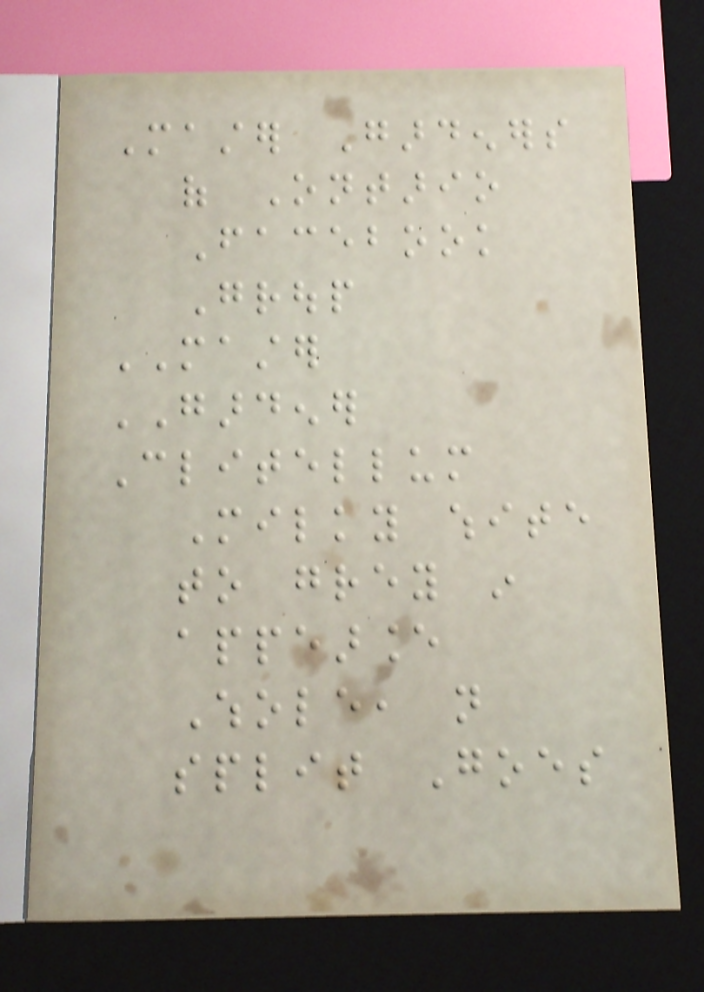Master Gardeners
of Ontario
Facebook
Group
MASTER
GARDENER
Clitellum
Milky white
to grey in
appearance
Whole, not
split Goes
